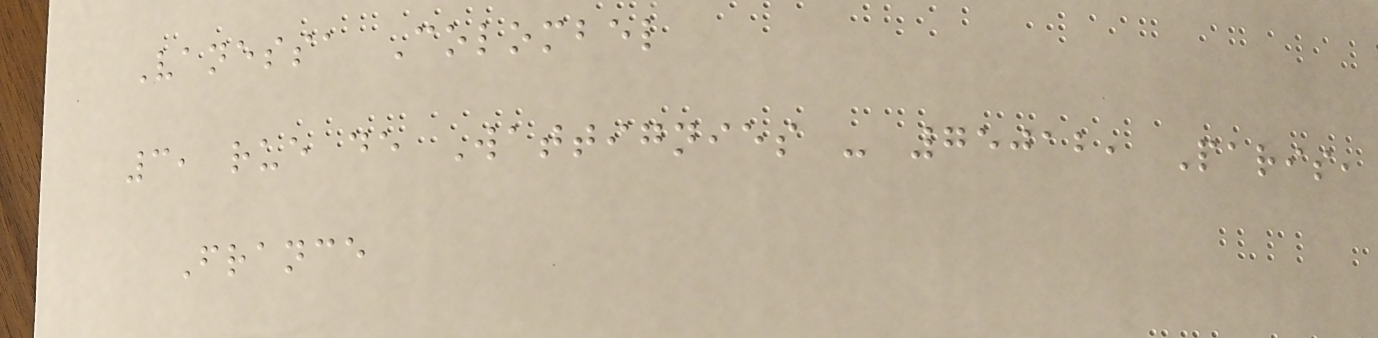Vanessa Colombel
3, rue de Wattignies - 75012, Paris,
France
